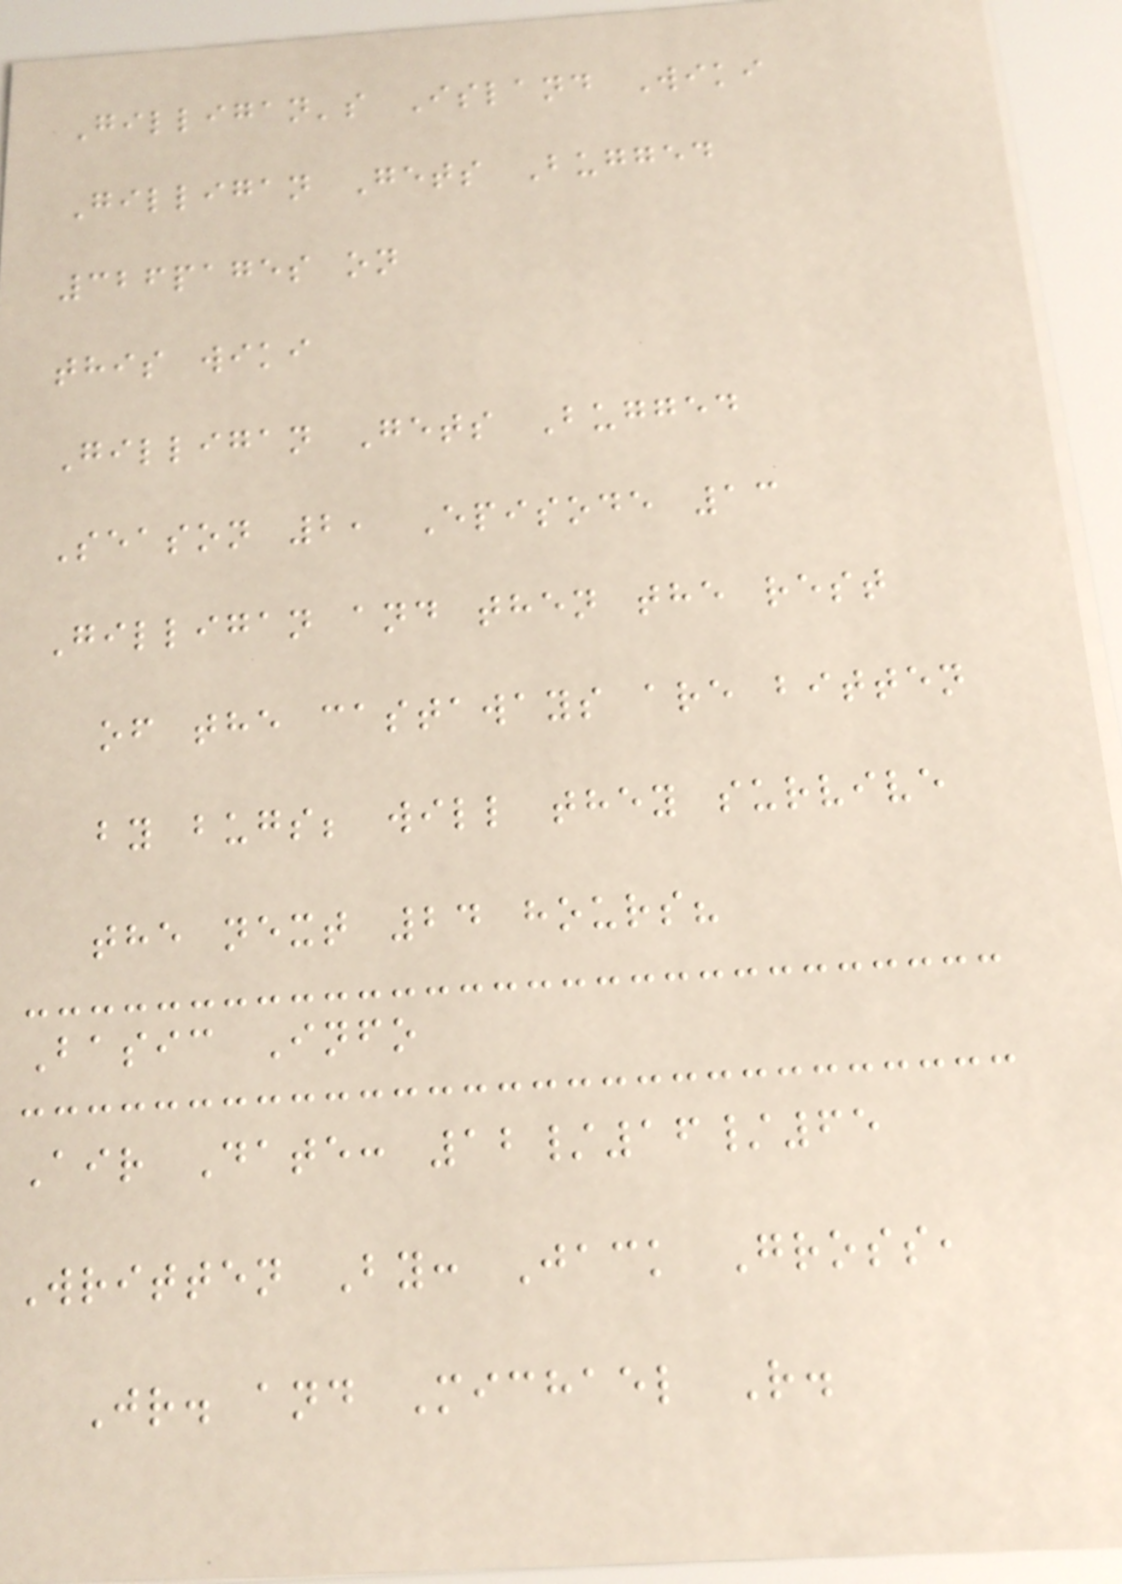Gilligan's Island Wiki
Gilligan Gets Bugged
326pages on
this wiki
Gilligan Gets Bugged
Season 2, Episode 13
Gilligan and then the rest
of the castaways are bitten
by bugs; will they survive
the next 24 hours?
Basic Info
Air Date: 12/16/65
Written By: Jack Gross,
Jr. and Michael R.
